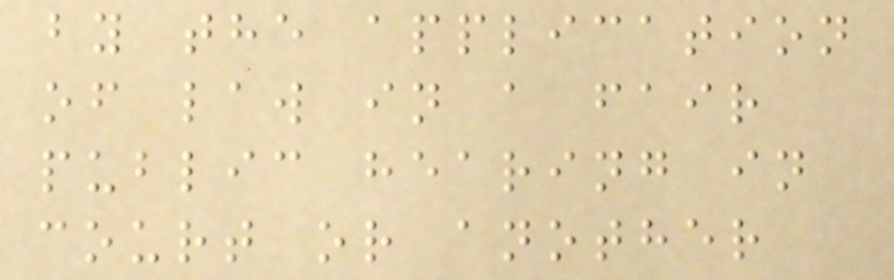by the application
of law in a fair
public hearing in
court or another
